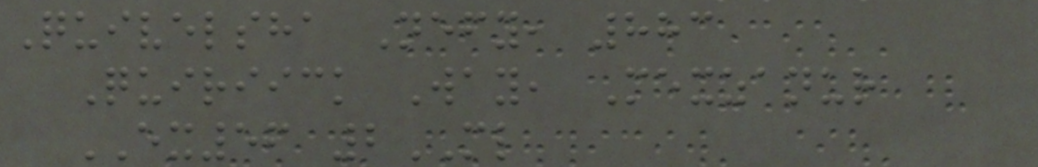Quivelsha Nefy, 883
Quiriick Way, Mexzanur
EX56 2ML
